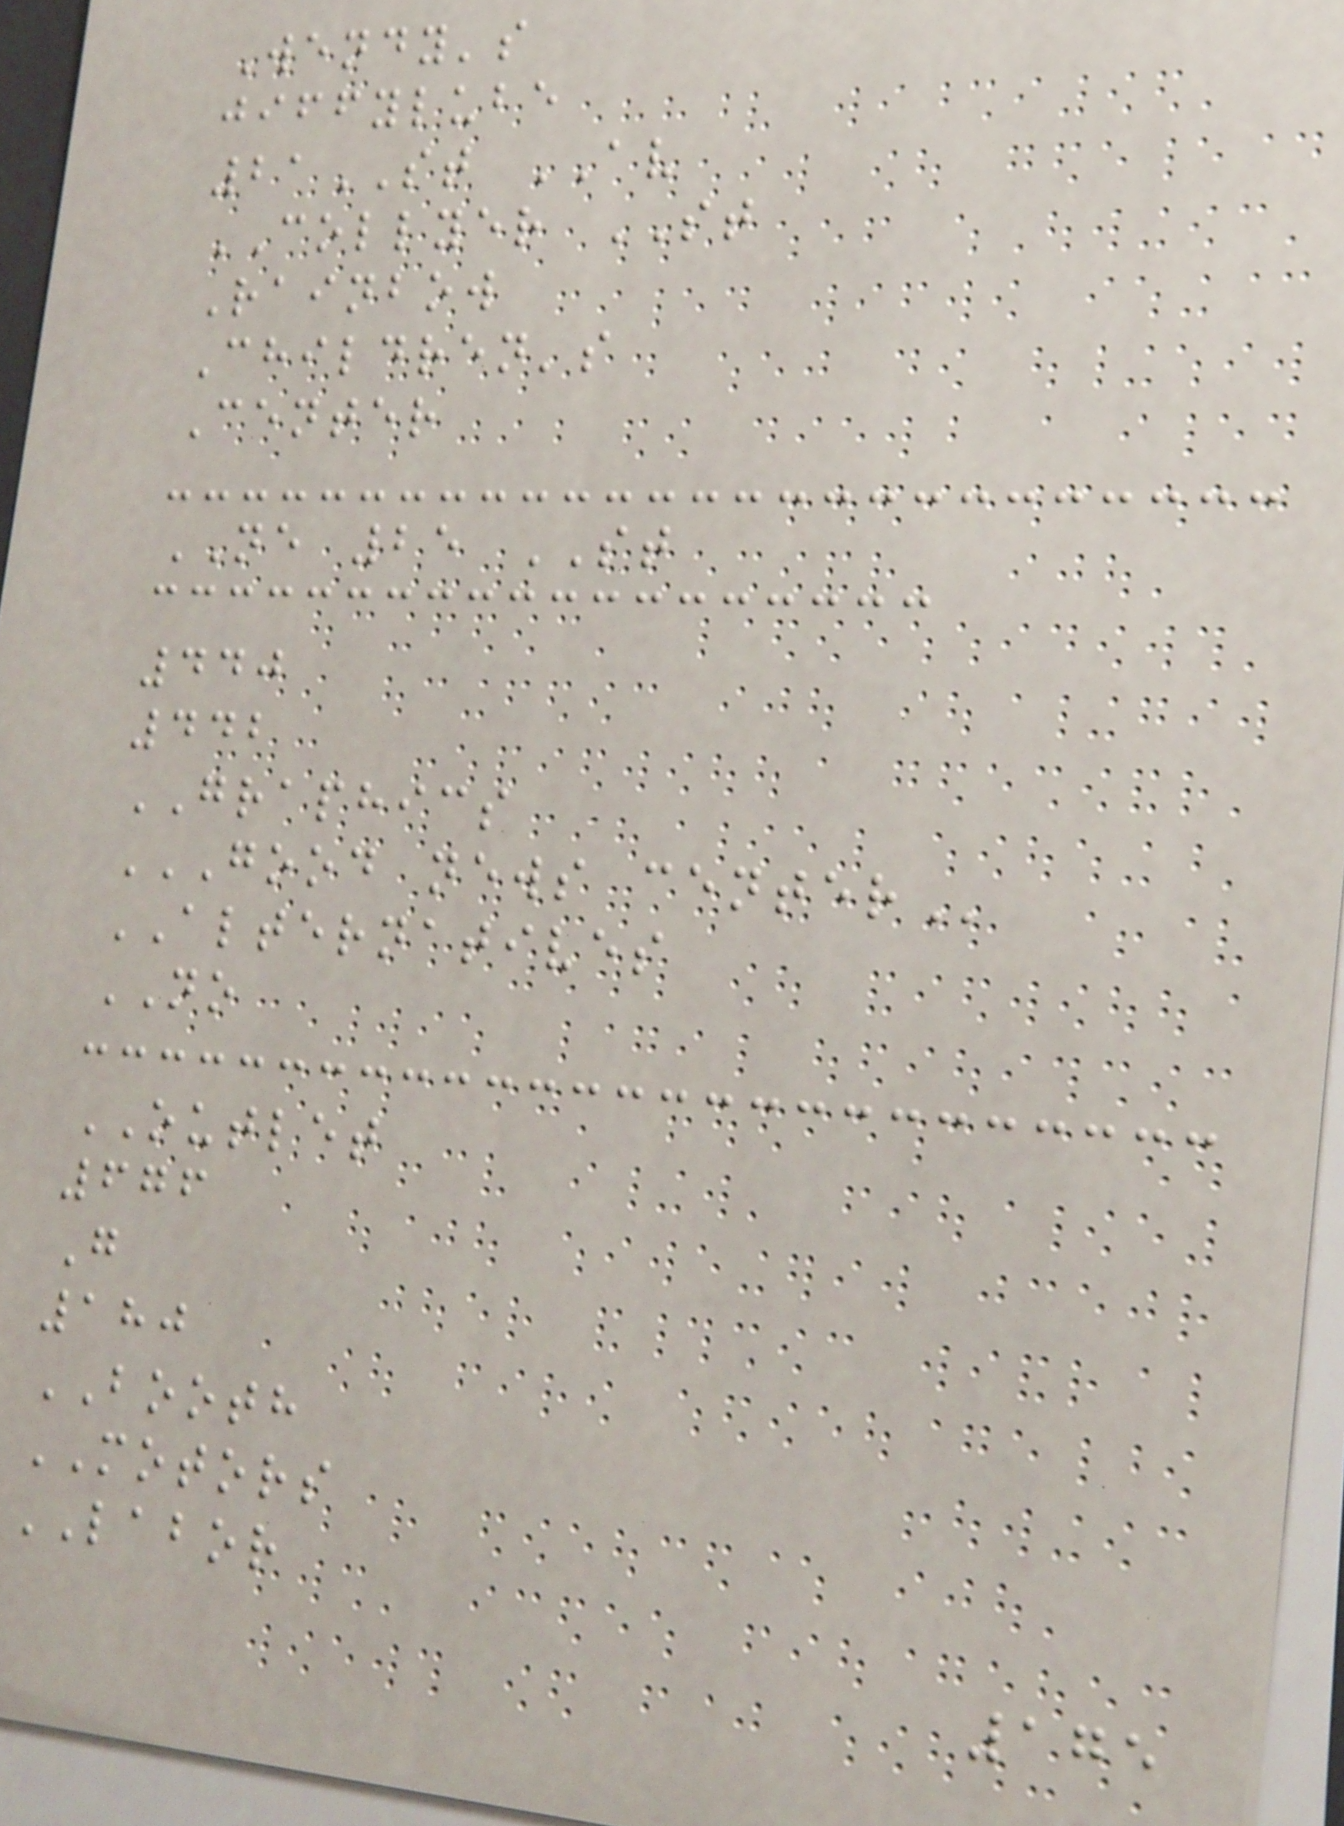Wendy's
jiffylube
21ST AV
COLLYER ST
Rainbow
Children's
Center
NE 25 ST
440
442
GRAPHICS
GOOD NEWS CENTER
ALTERNATIVES
NO
OUTLET
676
G
180
BOOTH
MOTORS
LABOR
175
